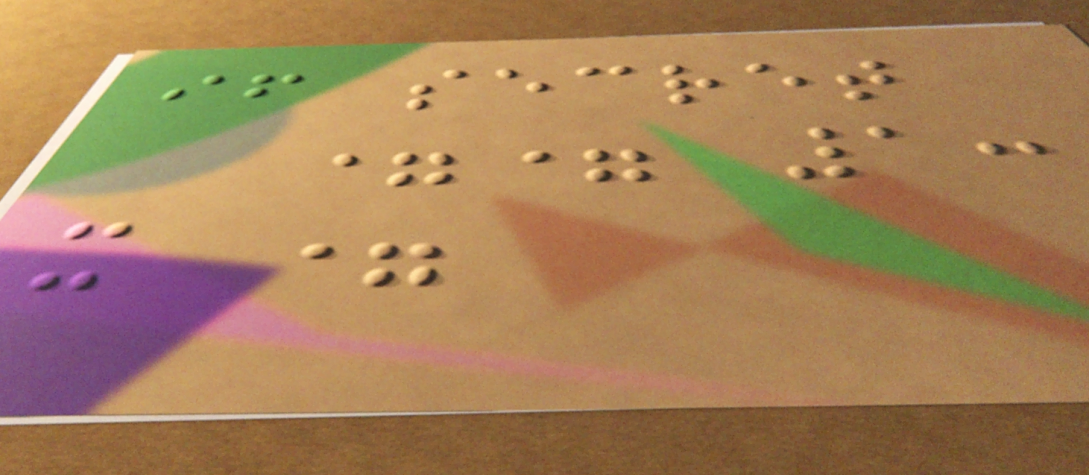if secret
== 1:
x =
